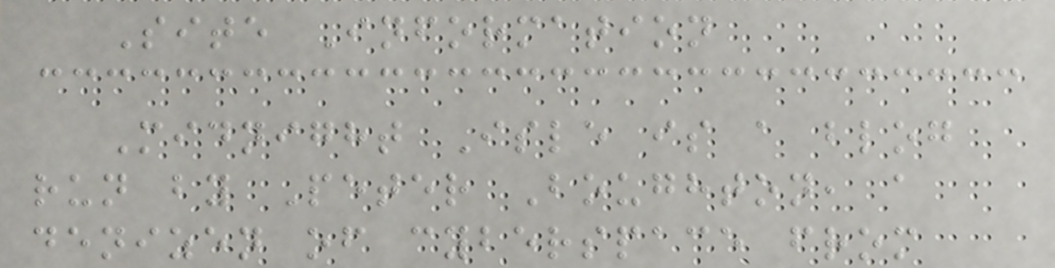Site Information
Midnight Isle is a blog
run by Peter Boughton, a
denizen of cyberspace from
